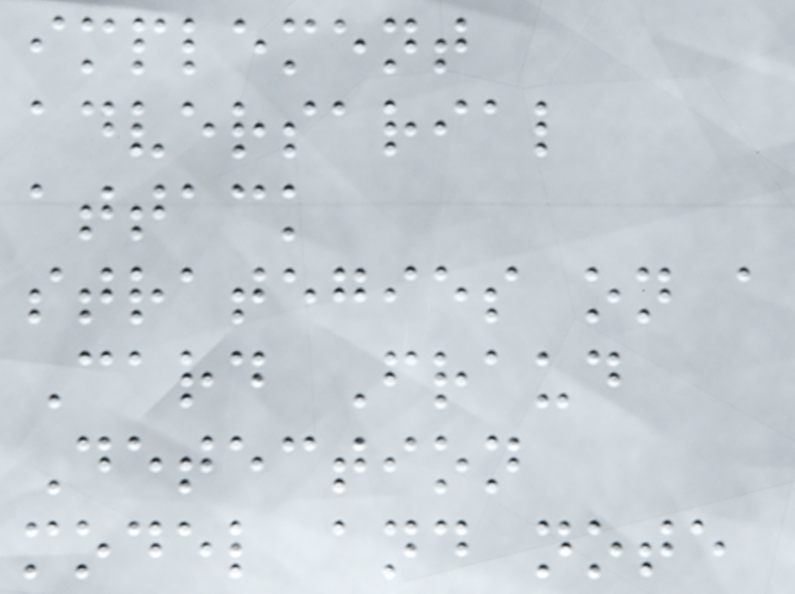implement
adversarial
attack
strategies on a
Card Fraud
Detection
model and note
